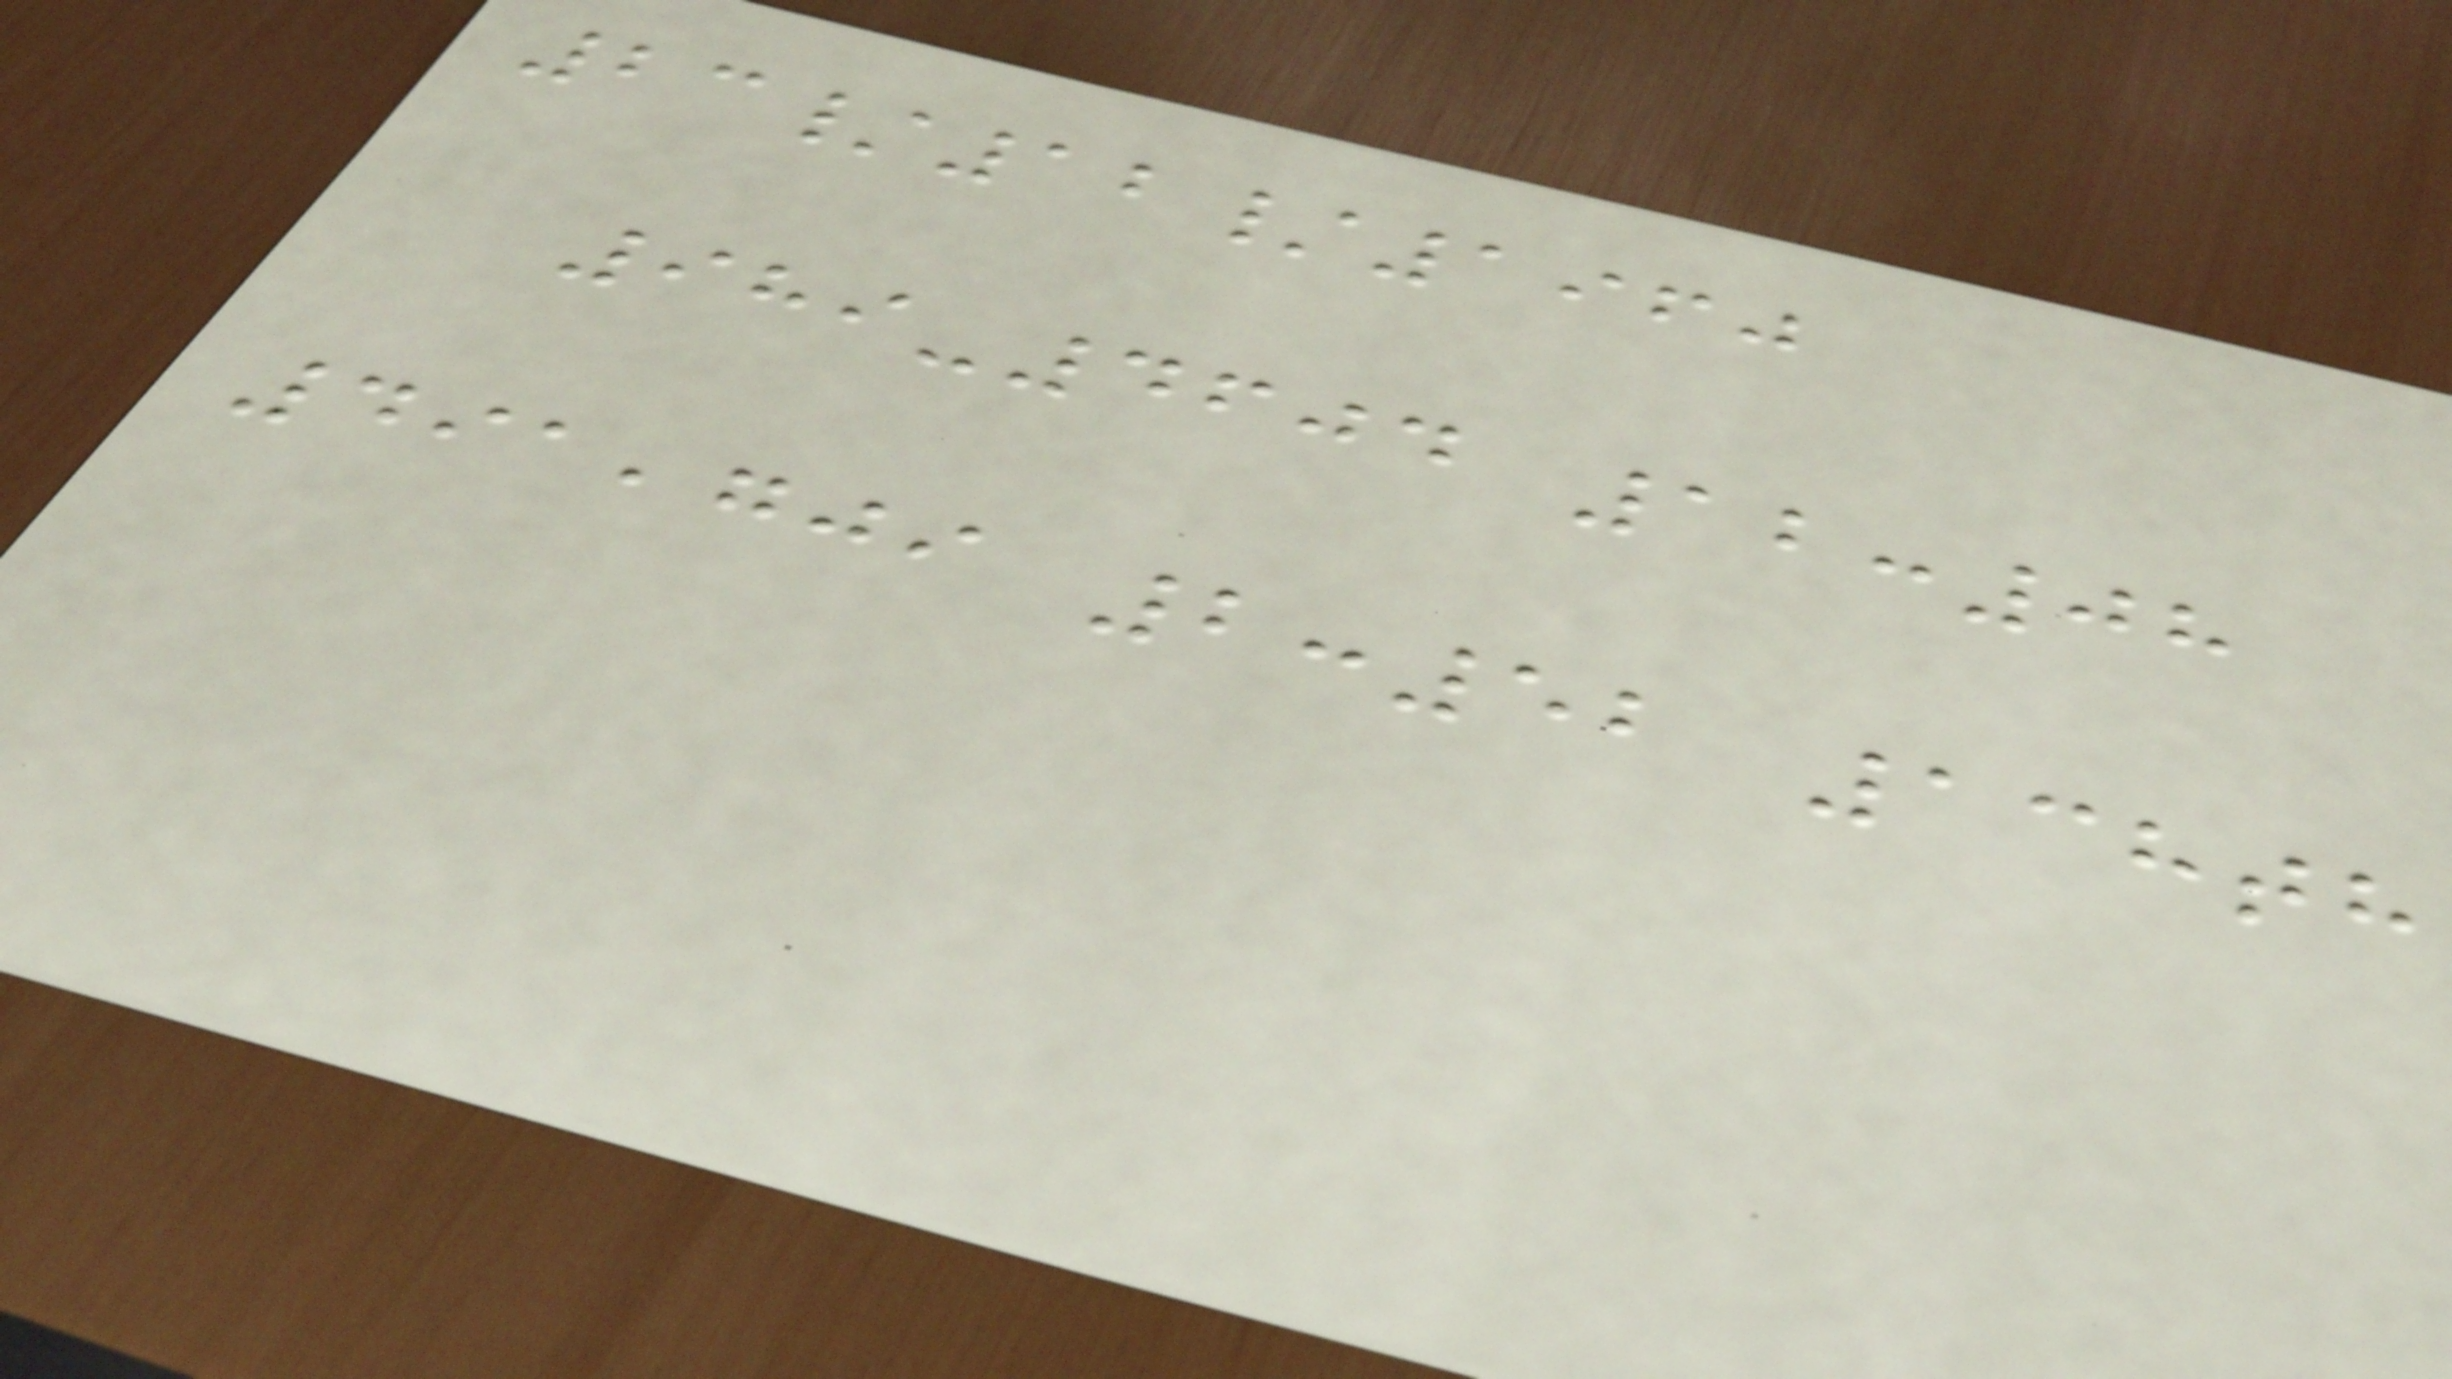23/12/1960
989-4604 12:08
491,709 2:52 138th
